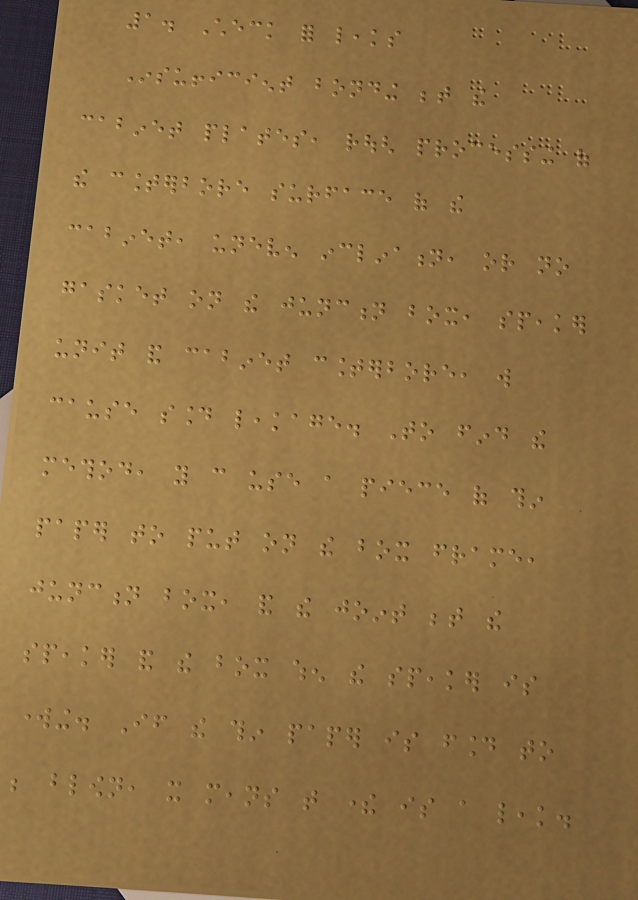1. Check for leaks
Insufficient bonding between the
cabinet plates, rough processing of
the counterbore surface of the
cabinet, uneven inclination, or no
gasket on the junction box, speaker
unit and cabinet counterbore, will
cause sound leakage. To find the
method, you can use a piece of thin
paper to put on the box frame,
junction box, and the joint between the
speaker and the box when the speaker is
working. If the thin paper is found to
be blown, it means that there is a leak.
